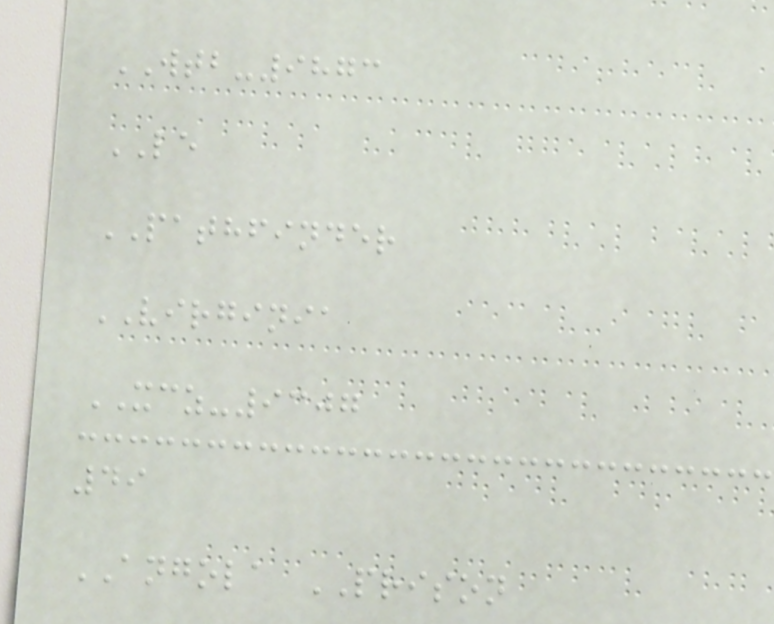WTB-9873
LE
PATHFINDER
VIRGINIA
XCZ-9307
49
ANGOLA PRISON
